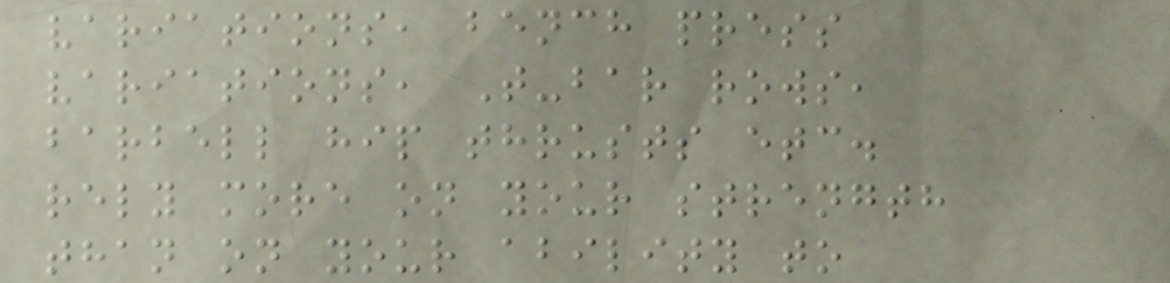variations, bench press
variations, T-bar rows,
barbell hip thrusts etc.
rely more on your strength
than on your ability to
